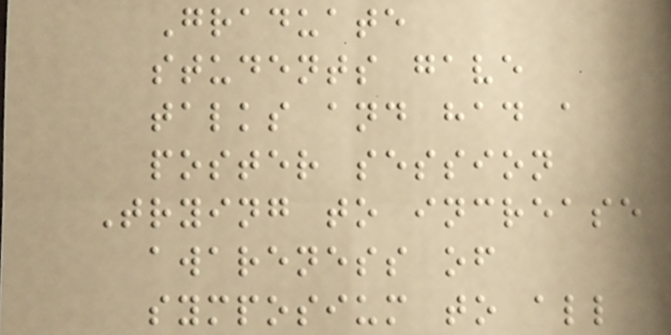Graduate
students gave
talks and had a
poster session
Trying to increase
awareness of
symposium to all
